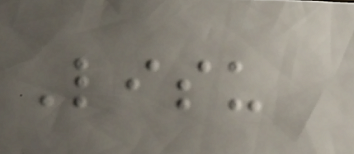Lisu
